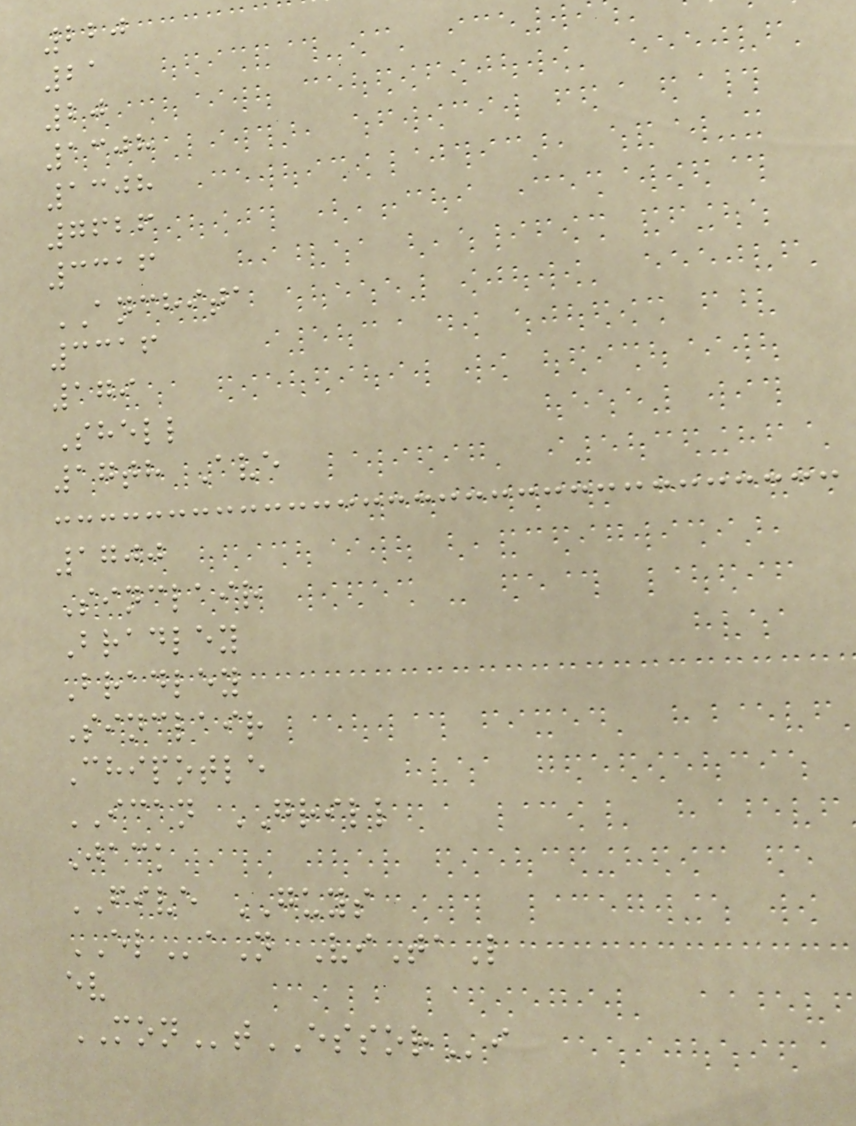220
21
20
1308
1308
7626
3316
ANCHITA
3316
179
Shell
17th Ave
1700
Sinclair
Bradley
Bradley
Sinclair
Chipotle
ICAN GRILL
Jack
FIVE GUYS
ELaN ViTaL
ev
MONtESSORi
